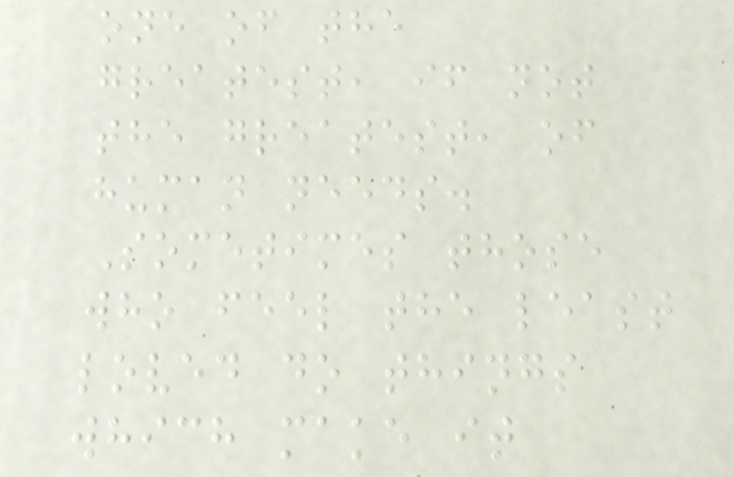one of the
greatest, if not
the greatest, of
human needs.
Sometimes those
who feel the least
loved do things
which make it
